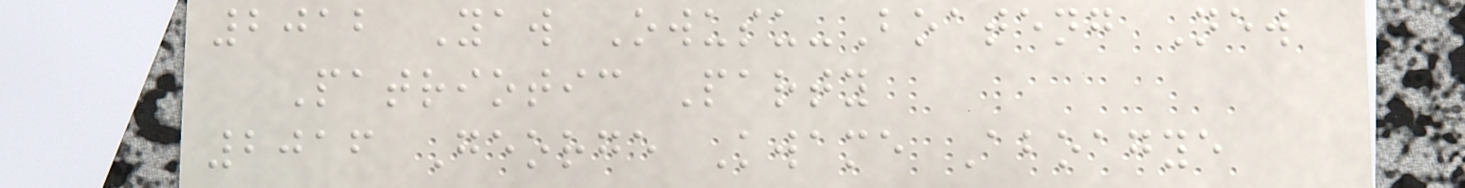2012 Yaw Owusu-Boateng New
Patriotic Party
2016 George Kwame Aboagye
